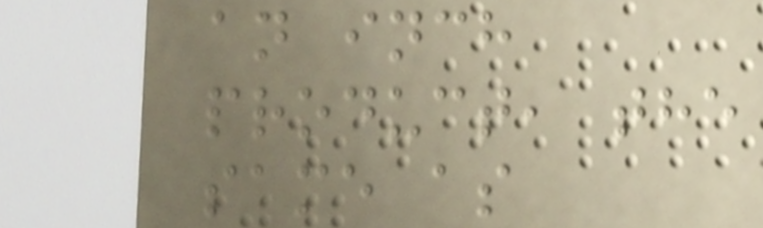an inch
product, the
same as
